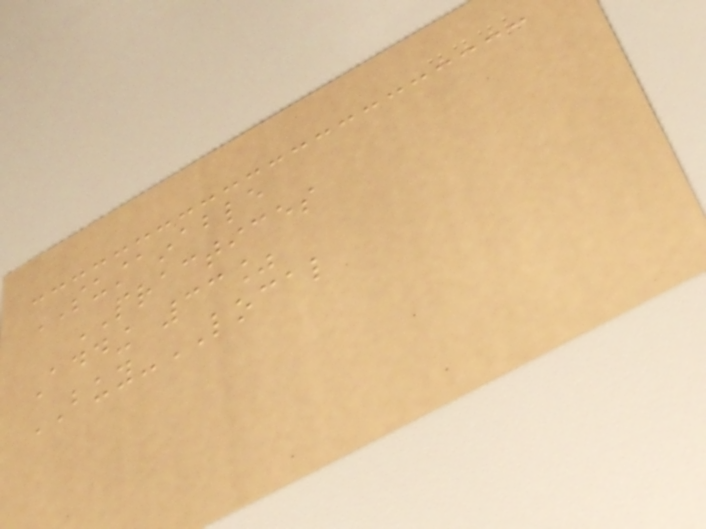SUSTAINABLE
PRACTICES
Adding 33%
BUY-LOCAL
